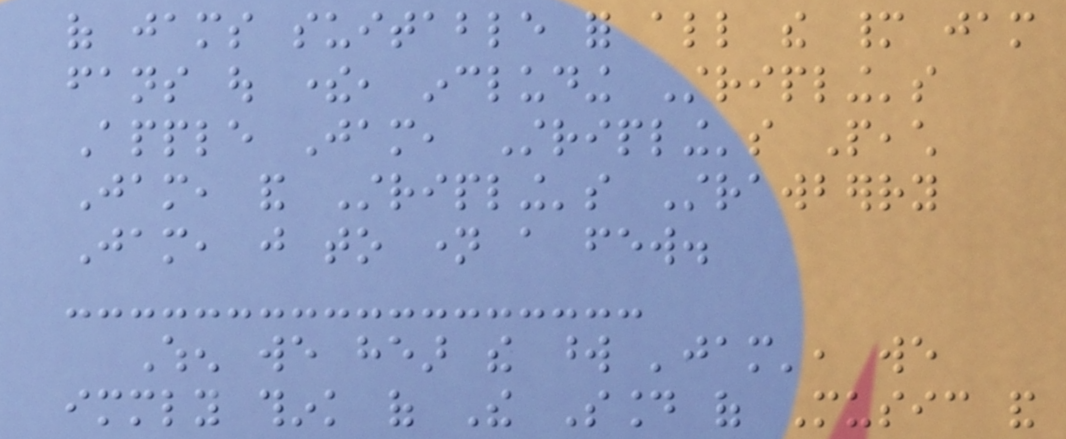of jams suitable for all the many jam
fans out there, including Stripling's
Apple Jam, Stripling's Peach
Jam, and Stripling's Strawberry
Jam, just to name a few.
When we hear the word 'jam', we
immediately think of The Sound of Music and
